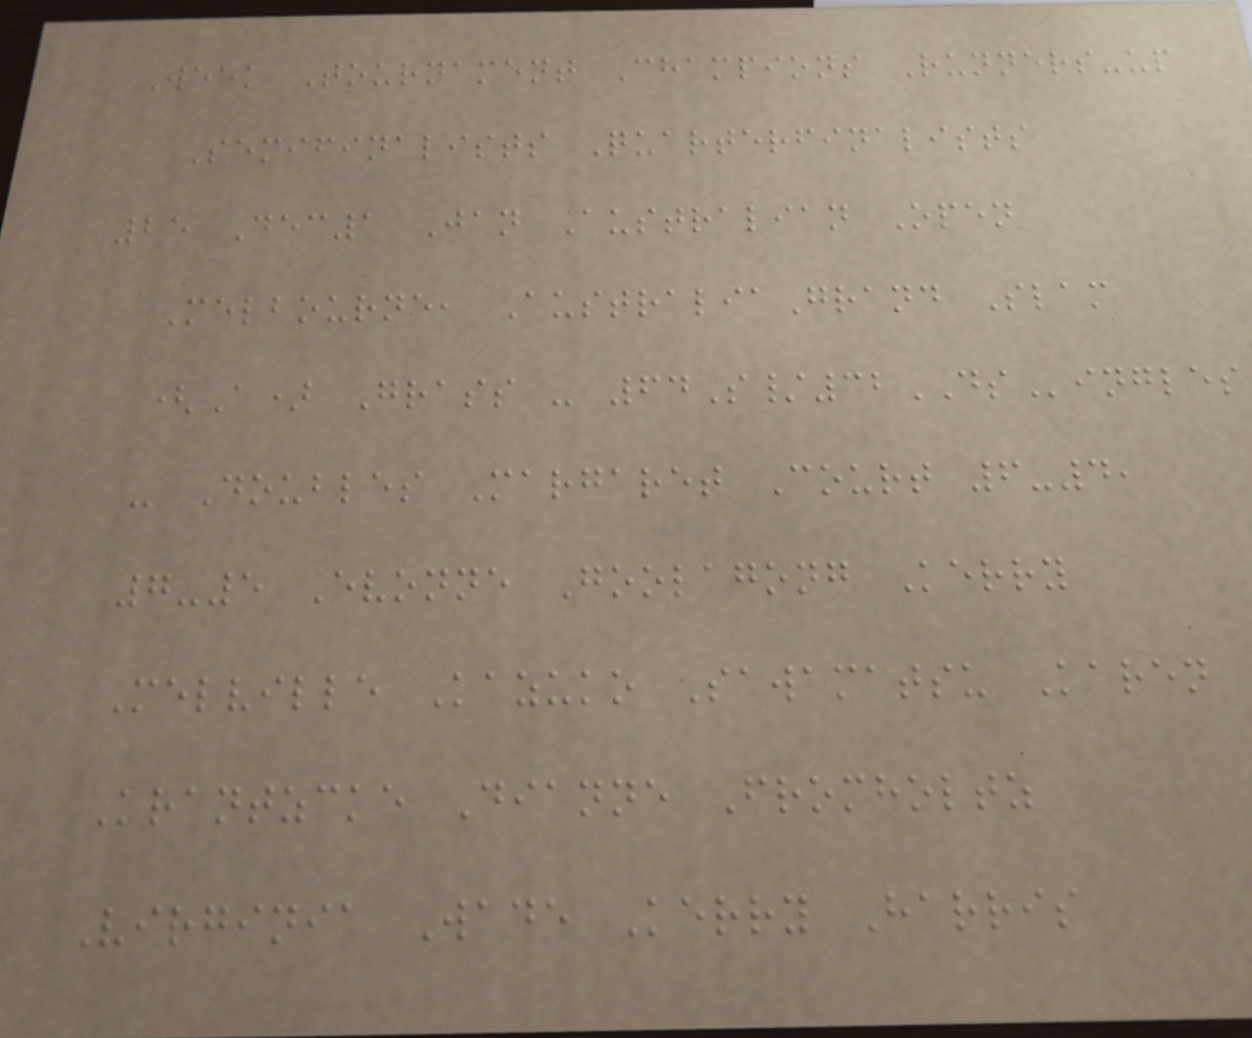Week Tournament Champions Runners-up
Semifinalists Quarterfinalists
25 Dec1 Jan Australian Open
Melbourne, AustraliaGrand Slam
(A) Grass - 64S/32DSingles
- Doubles Margaret Court 6-4,
7-5 Evonne Goolagong Kerry
Melville Kazuko Sawamatsu Karen
Krantzcke Dianne Fromholtz
Virginia Wade Kerry Harris
